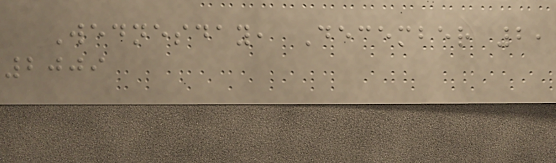Wednesday, December 2,
2009
